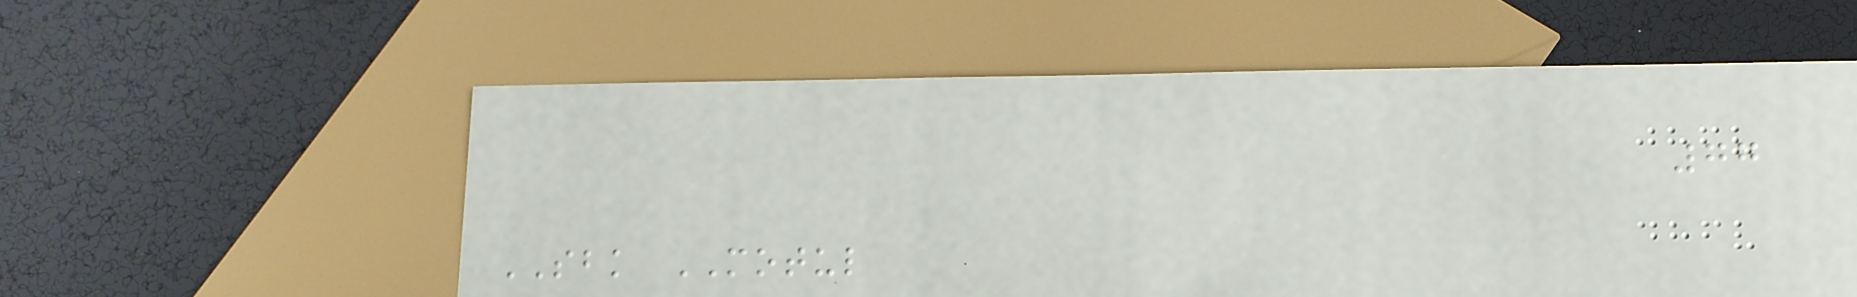77
SBK MOTUL
